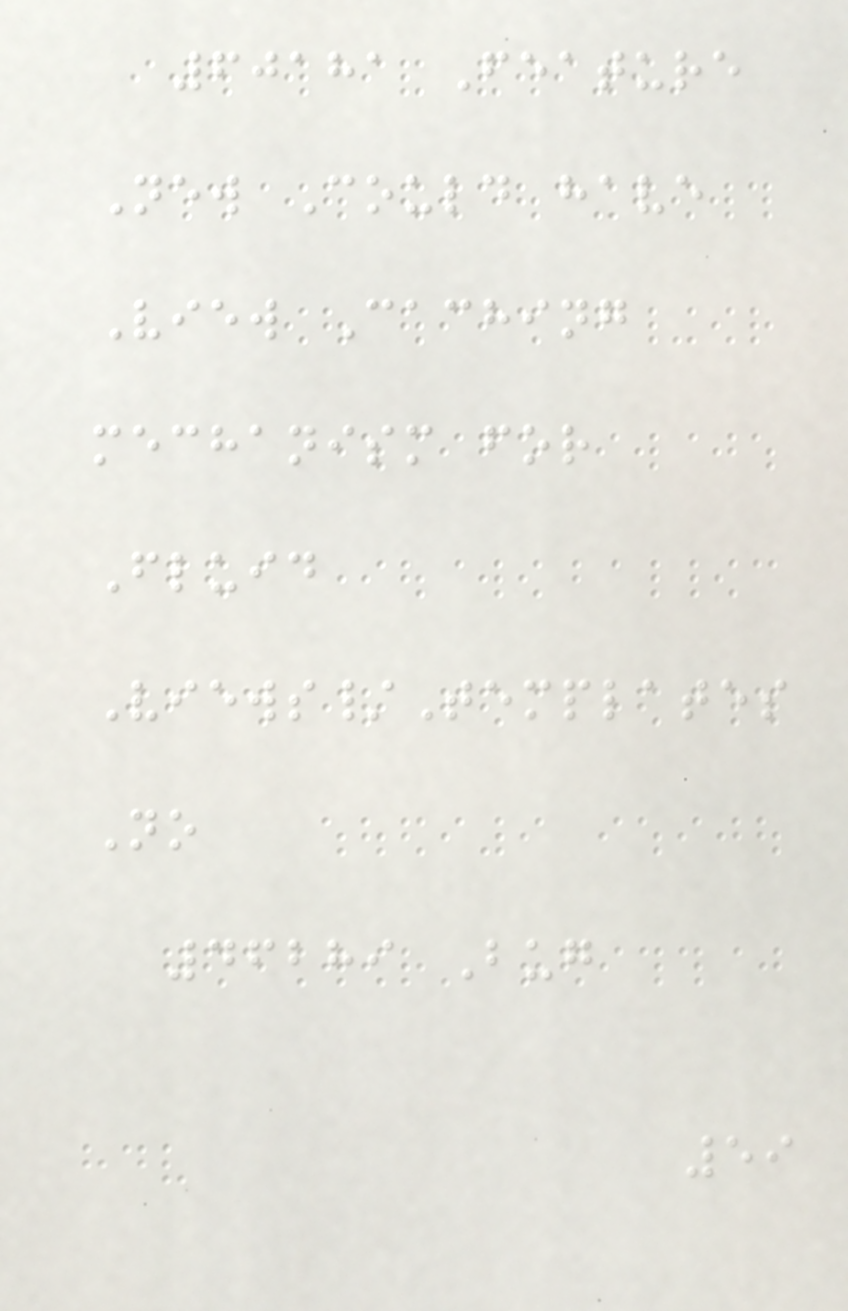60181 Feature
New Could have
View Caching
mechanism for
Fluid
Views/Templates
No
46289 Bug
59
